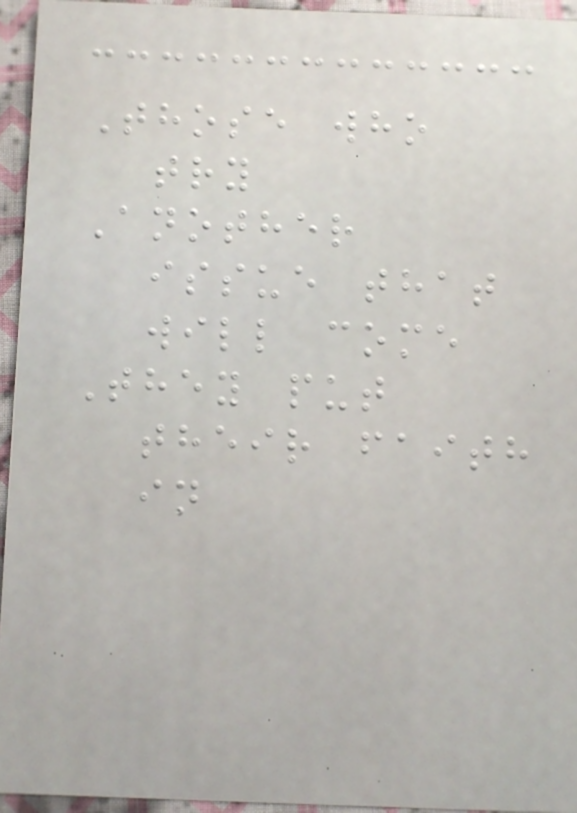Those who
try
Another
issue that
will come
They put
their faith
in
